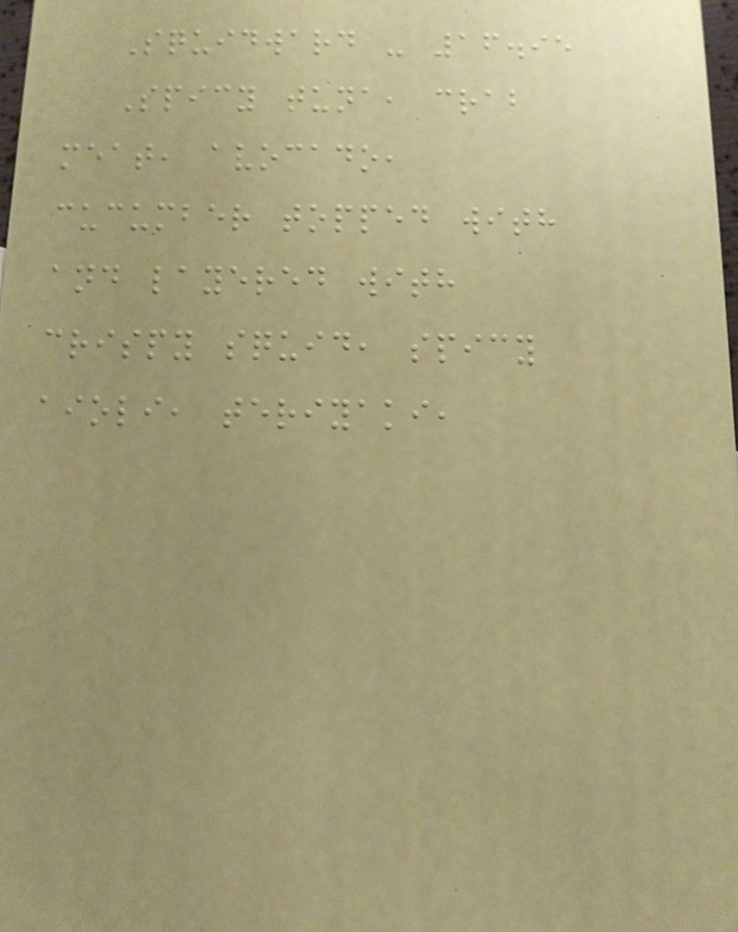Squidward - 16.95
Spicy tuna, crab
meat, avocado,
cucumber topped with
and layered with
crispy squid, spicy
aioli, teriyaki,
